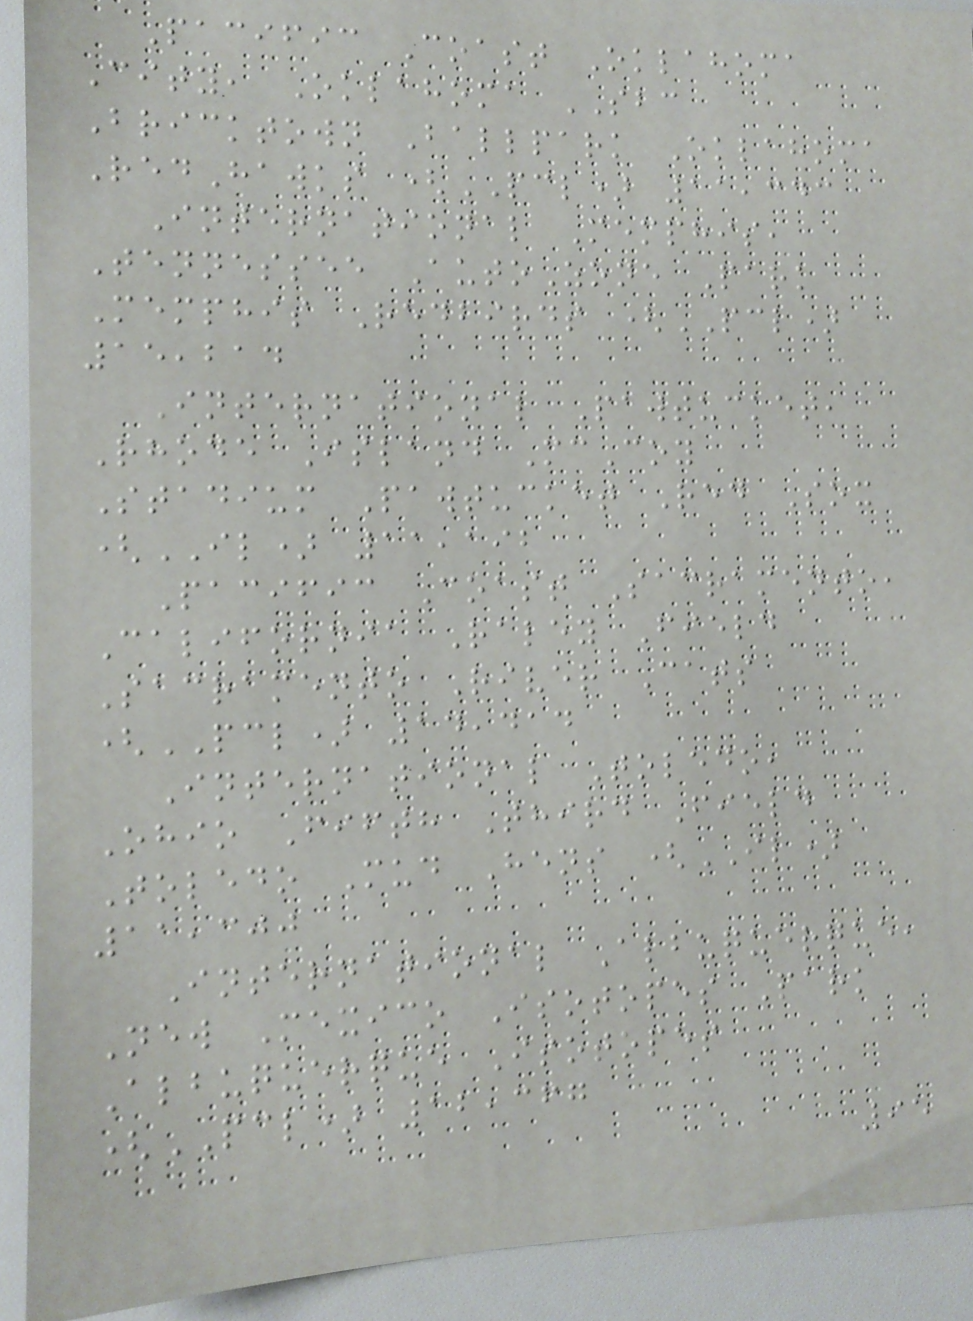Pacific Coast Oklahoma
City, Oklahoma SBC
Bricktown Ballpark Oklahoma
RedHawks (PCL) 11,343
International Memphis,
Tennessee AutoZone Park
Memphis Redbirds (PCL)
15,214
International Pawtucket,
Rhode Island McCoy
Stadium Pawtucket Red Sox
(IL) 11,192
Pacific Coast Sacramento,
California Raley Field
Sacramento River Cats
(PCL) 14,414
International Toledo,
Ohio Fifth Third Field
Toledo Mud Hens (IL)
11,300
International Albuquerque,
New Mexico Isotopes Park
Albuquerque Isotopes
(PCL) 12,367
95
